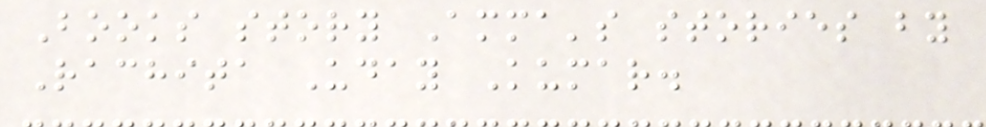Books story Amma's stories by
Rachita Uday Kumar.
